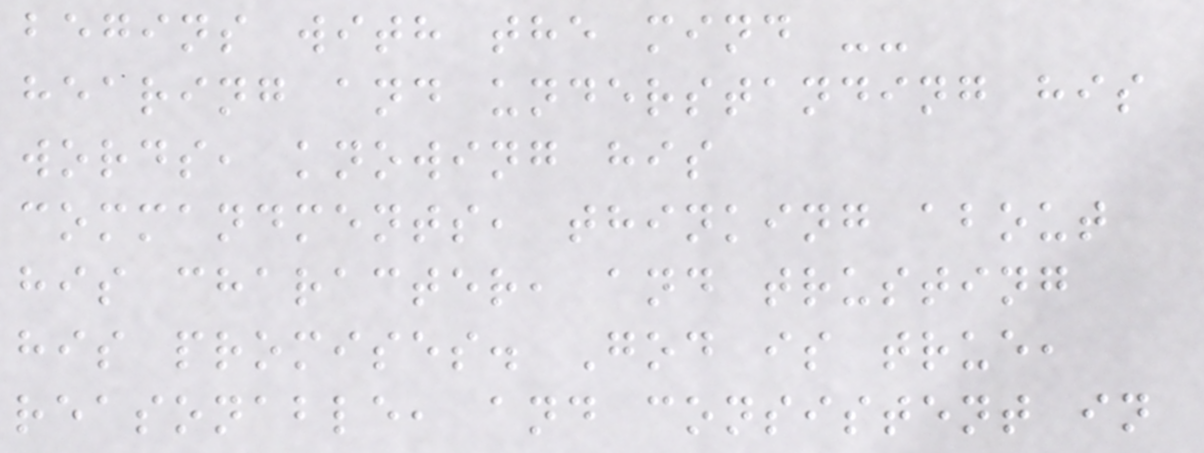begins with the mind --
hearing and understanding his
words, knowing his
commandments, thinking about
his character, and trusting
his promises. God is true,
reasonable, and consistent in
